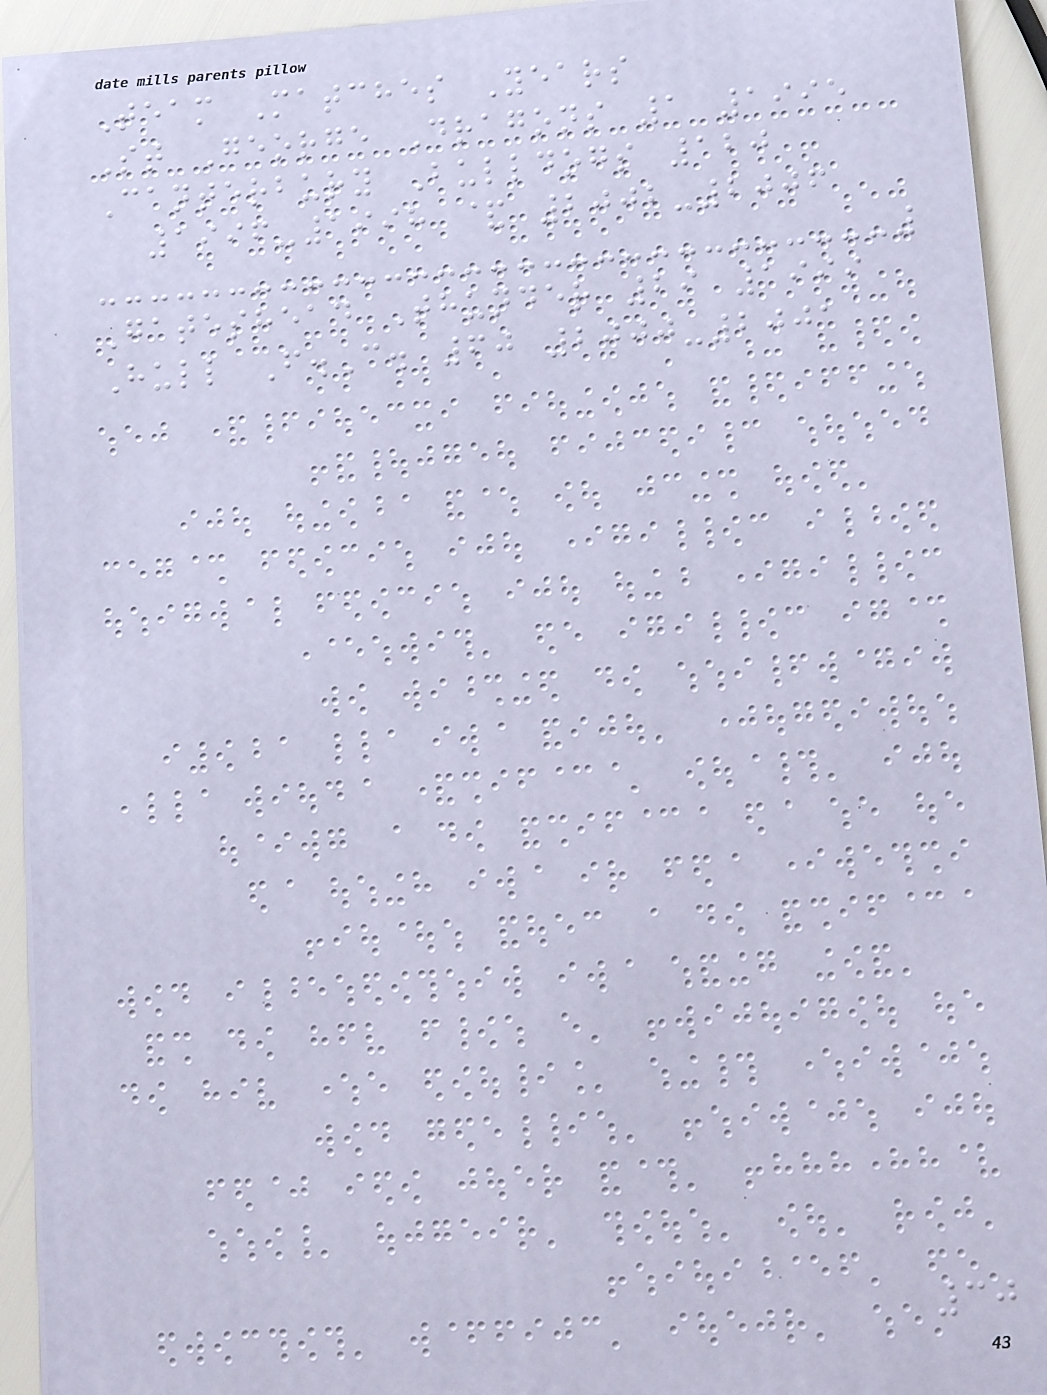Team Matches Years
St George Dragons 1 1995
Canterbury Bulldogs 120
1996-1998 & 2002-2006
Gateshead Thunder 29 1999
Hull F.C. 60 2000-2001
30
